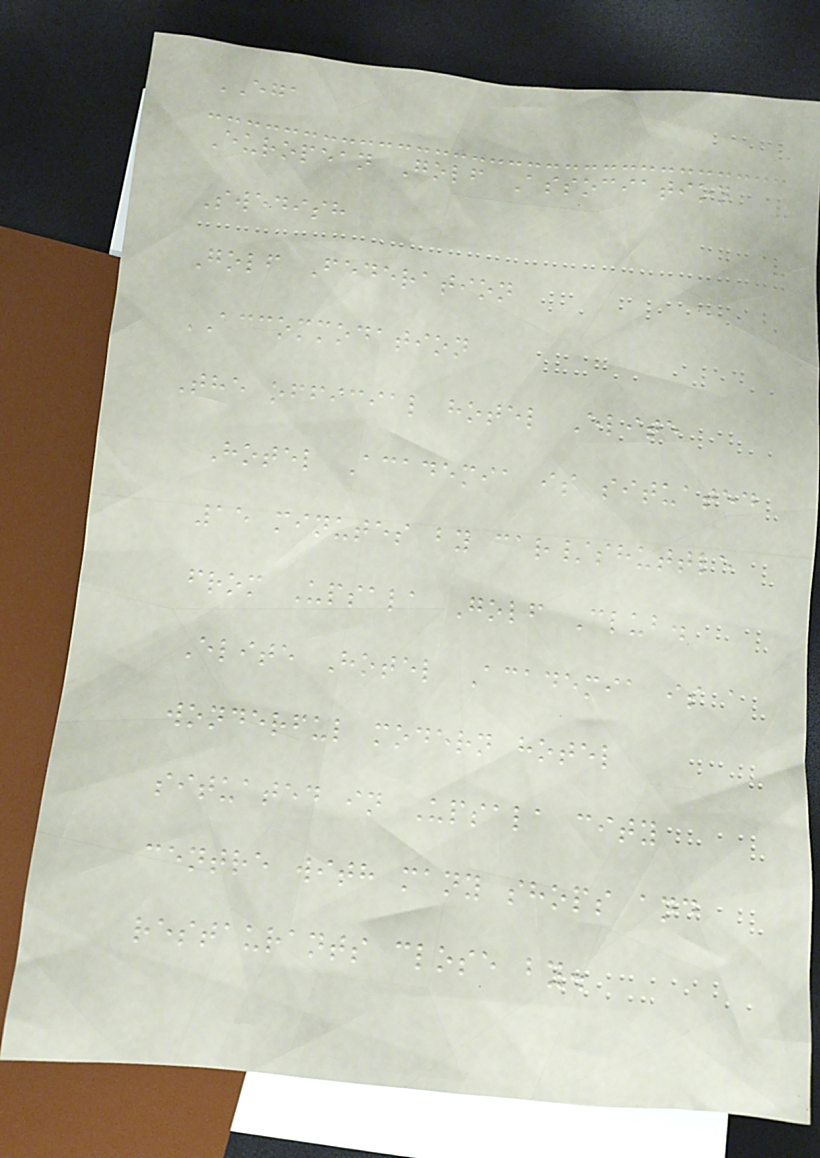EGA
European Golf Association
Swedish
Golf Federation
ACCOMMODATION
The official hotel Elite
Hotel Academia is situated
15 minutes by car/shuttle
from Upsala Golf Club.
Elite Hotel Academia is a
wonderful modern hotel
situated in Upsala city
centre with many shops and
restaurants close by.
